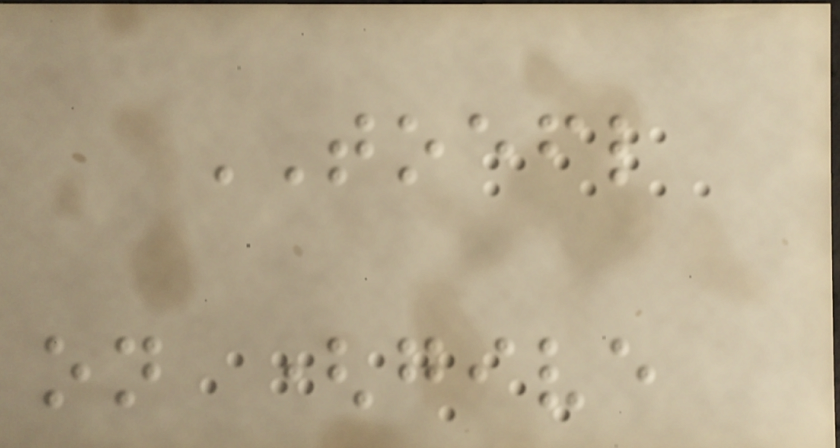TOEFL
on (give
